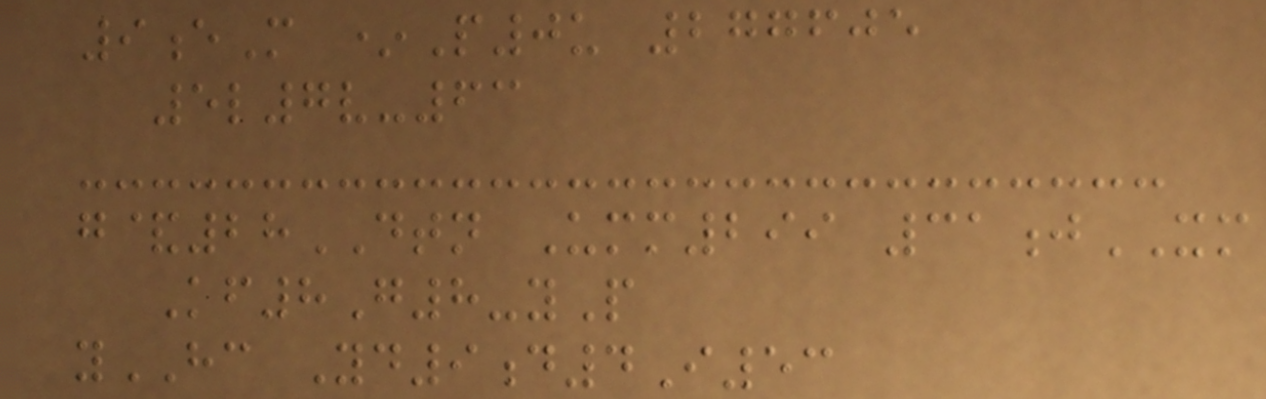9eM *P0u 277605
5l7v-63
g&28DTN Umm299 31jXM
Kf8G8-yP
yHC Yd9d4I53
